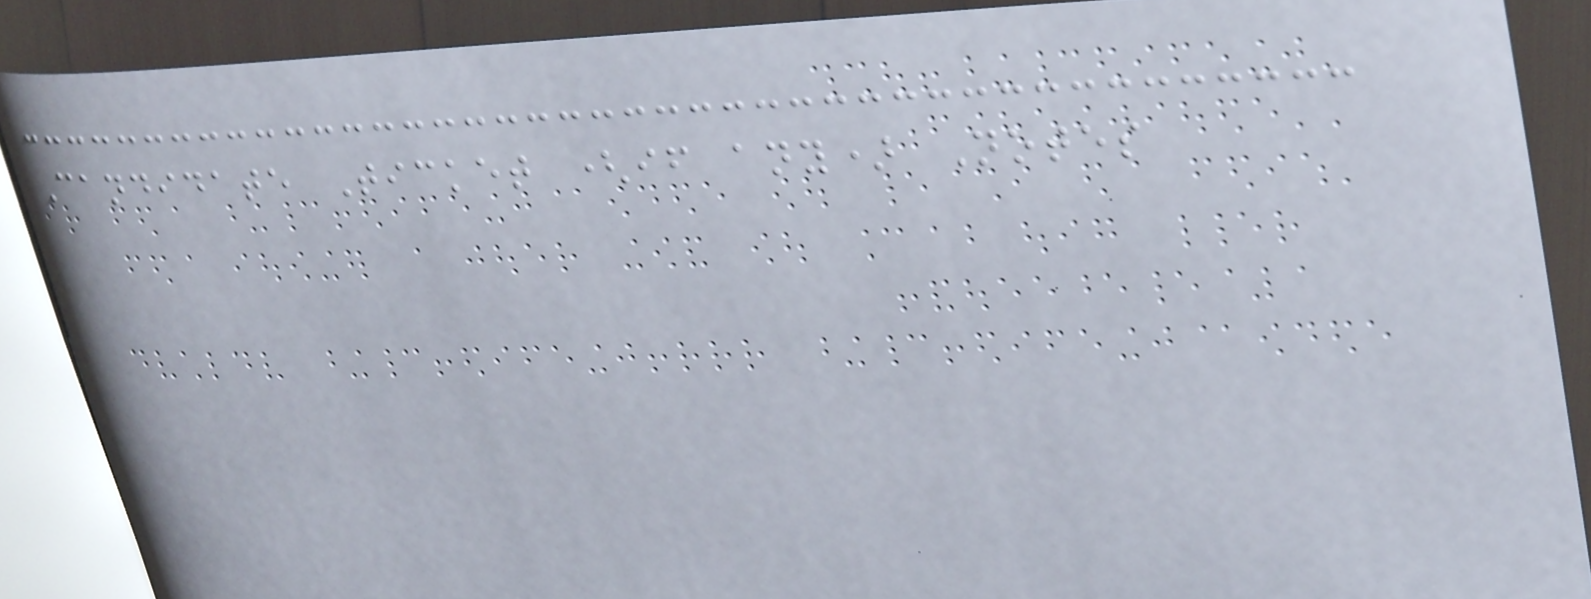Candidate Ticket (if any) Notes
